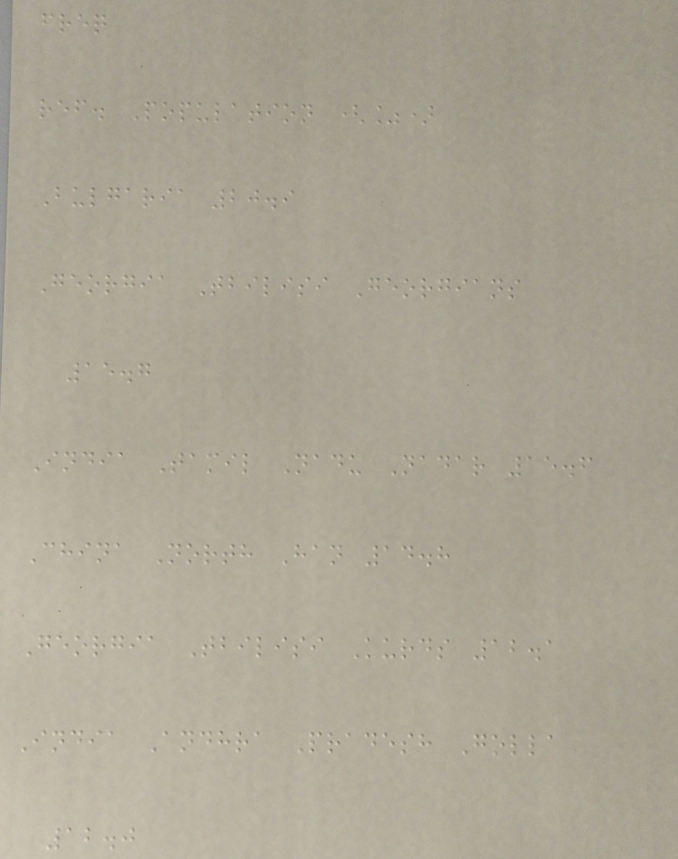freq
ref. Population (%)
Bulgaria 20.9
Georgia Tbilisi Georgians
15.7
India Tamil Nadu Nadar 15.6
China North Han 14.8
Georgia Tbilisi Kurds 12.1
India Andhra Pradesh Golla
12.0
